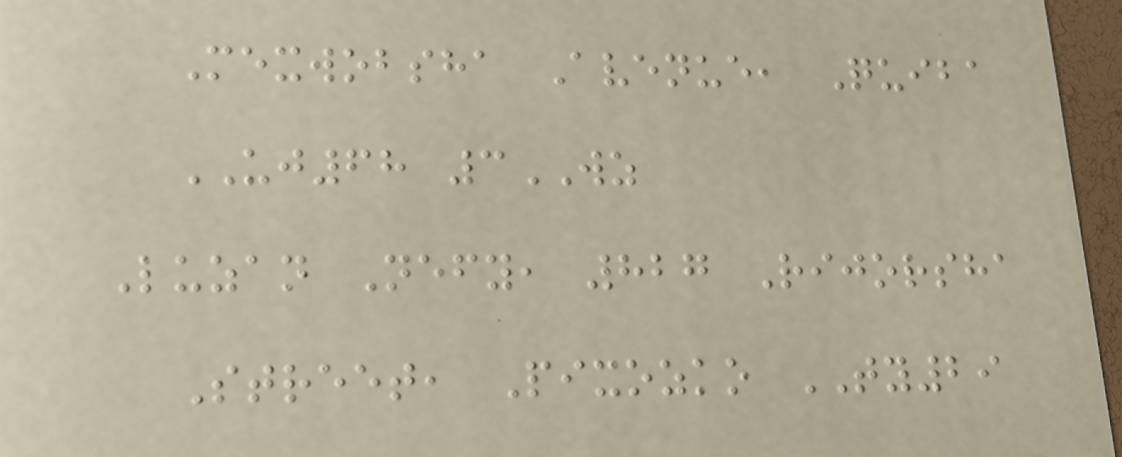Mexwobsha Avenue, Quiba
UJ68 3WZ
Luzan Nefy, 827 Rijorsha
Street, Pixozko TY29
